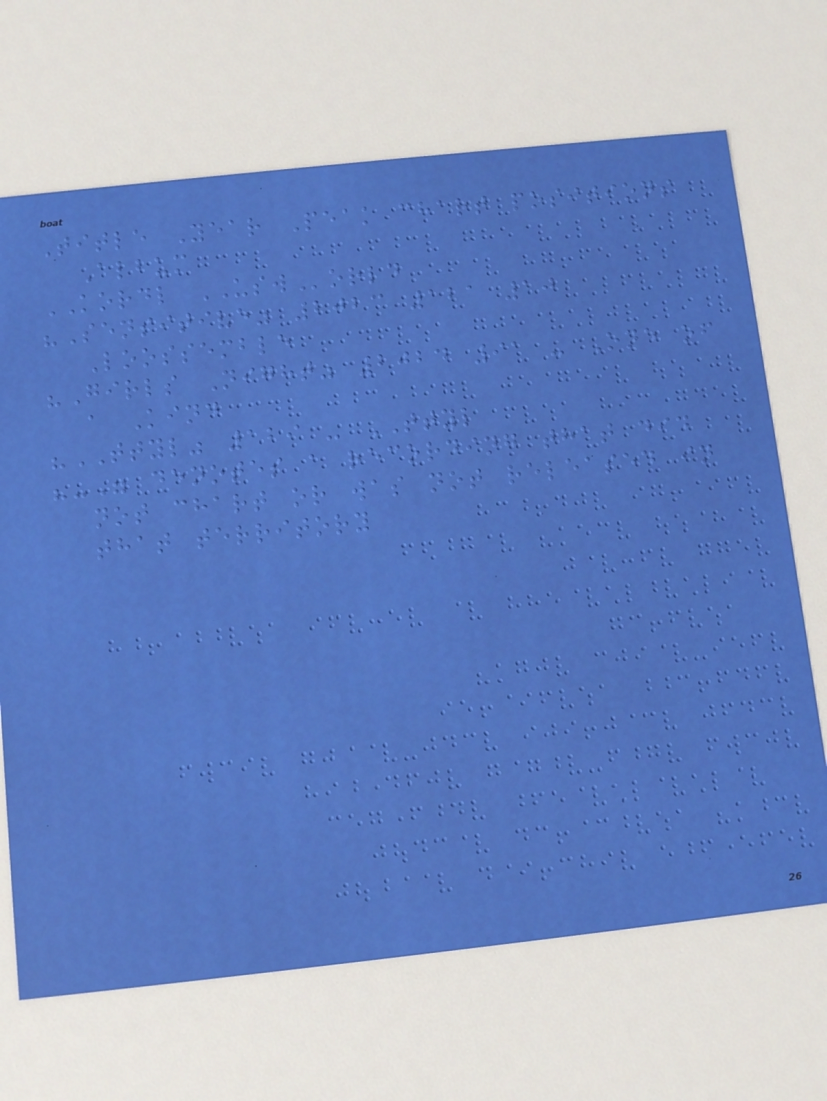Title Year Peak chart positions
Album
KORDL USWorld
"Sensitive" 2023 121 10
Loossemble
"Girls Night" 2024 91 - One of
a Kind
"TTYL" 129 - TTYL
"-" denotes a recording that did
not chart or was not released in
that territory
